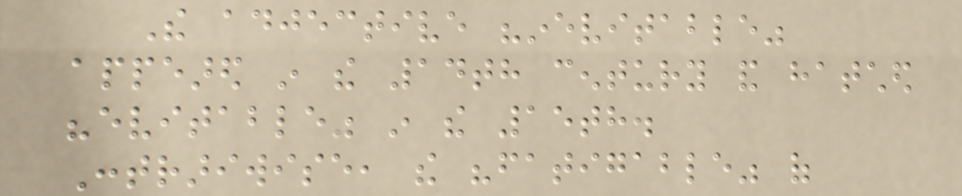The adjective "inevitable"
appeared in the 14th century and hatched
"evitable" in the 15th.
Contrariwise, the "fatigable" of
